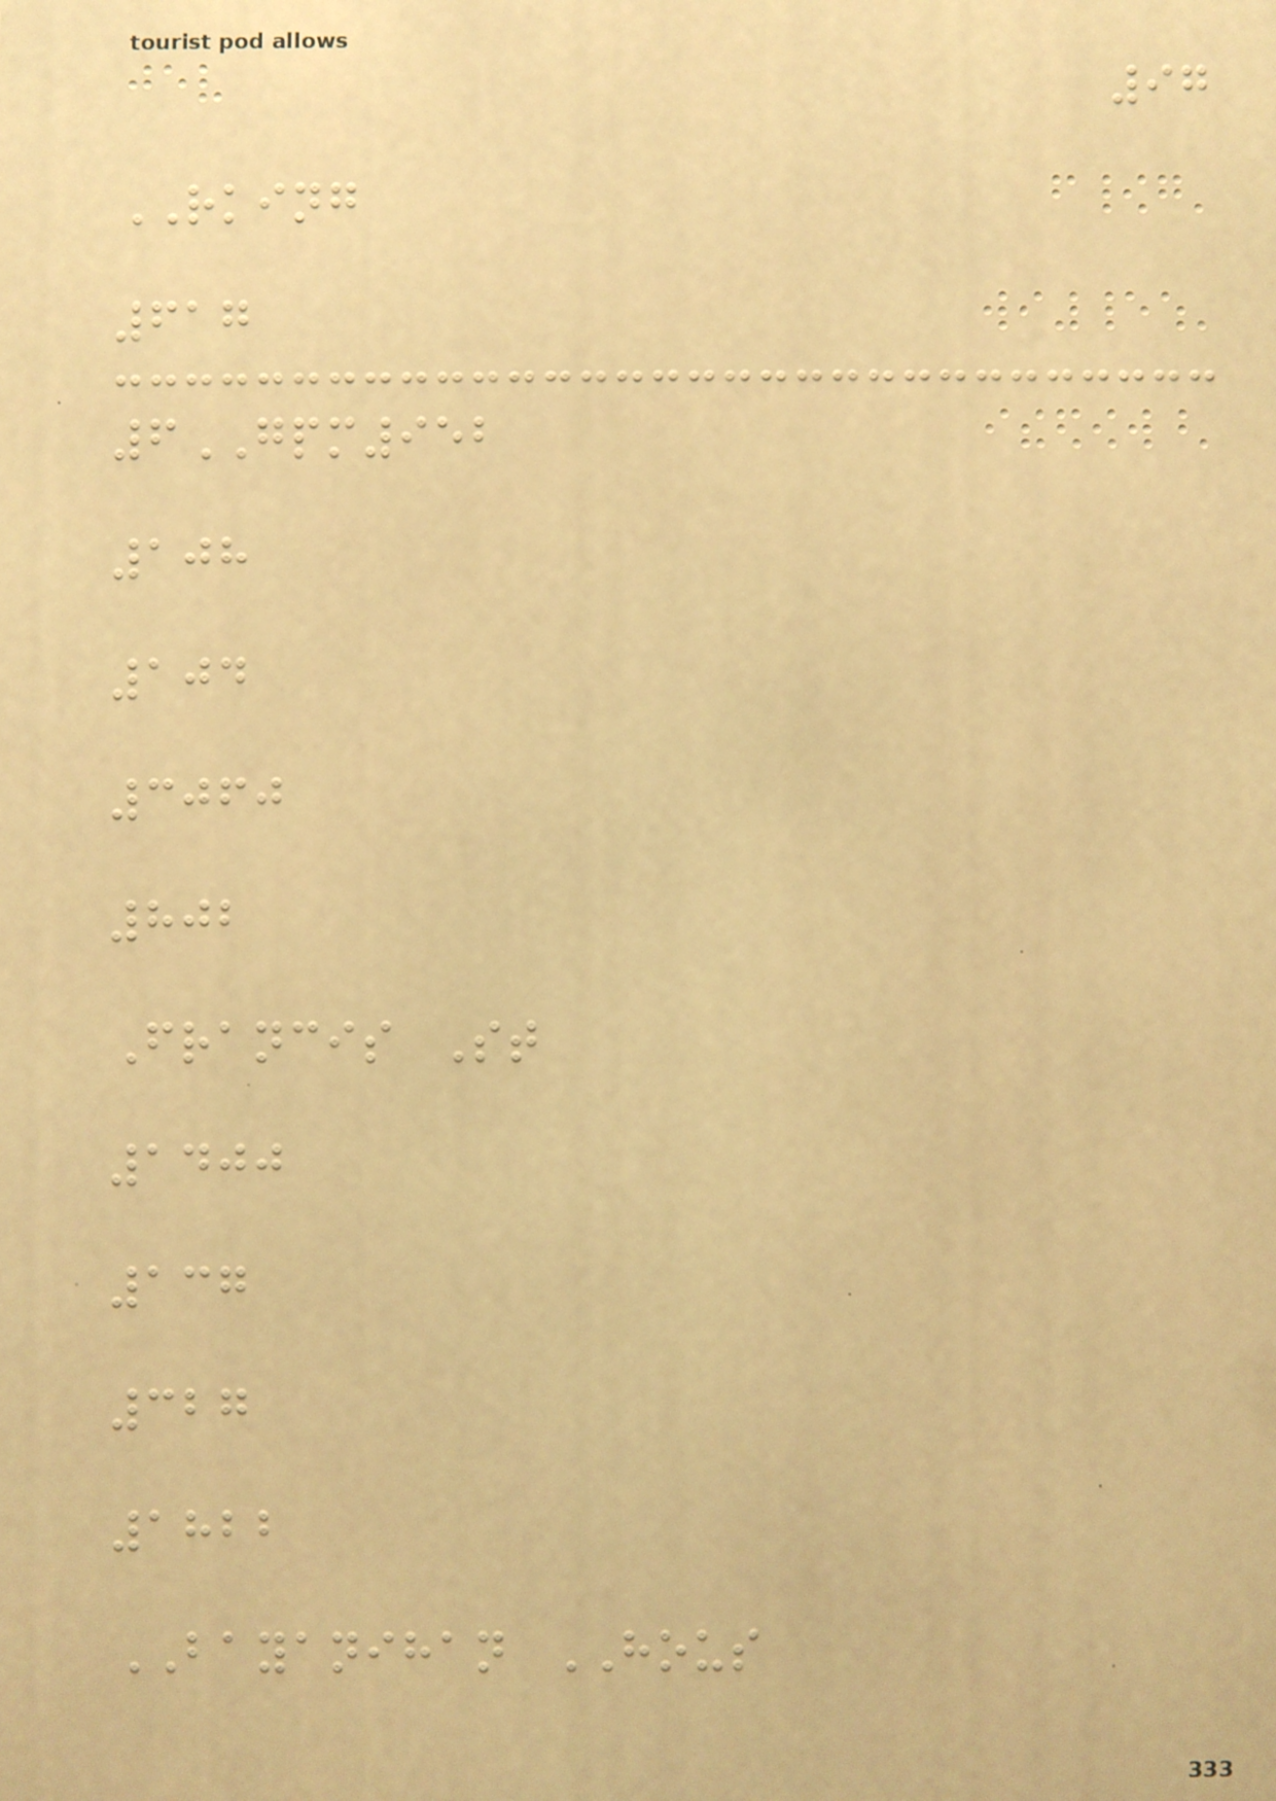97
RKING
617
6GPM952
108
104
3060
802
Francis St
1400
137
327
1822
BAYANIHAN HOUS
